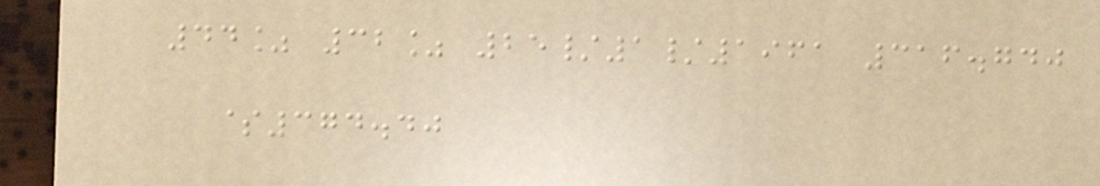44% 32% 25/1/1961 316.740
$374.40
